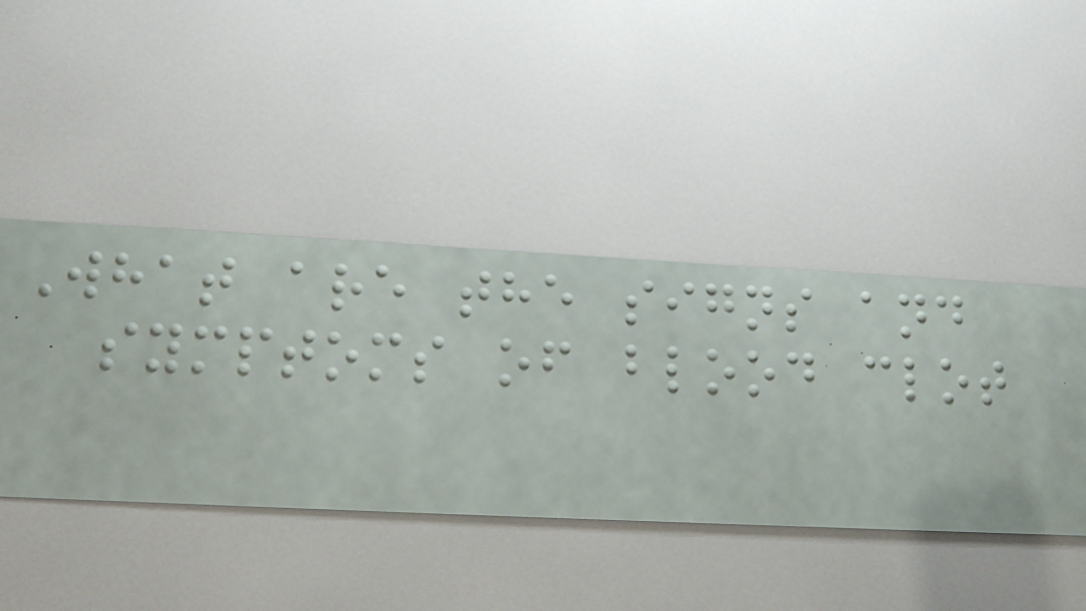What are the signs and
symptoms of blood clot
